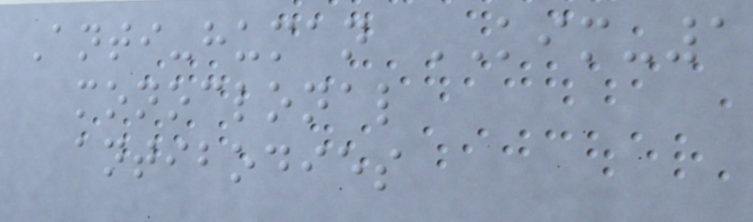Anti-human KIM-1
monoclonal
antibodies
